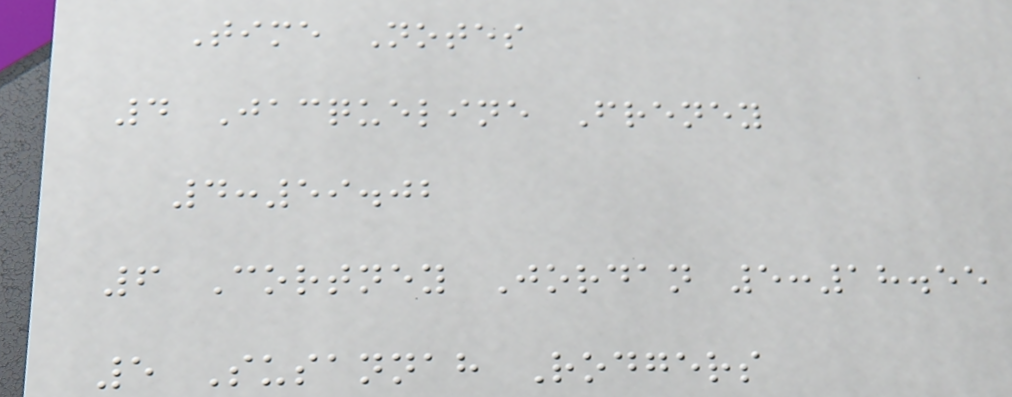Time Notes
4 Jacqueline Freney
4:59.02
6 Cortney Jordan 5:18.55
5 Susannah Rodgers
